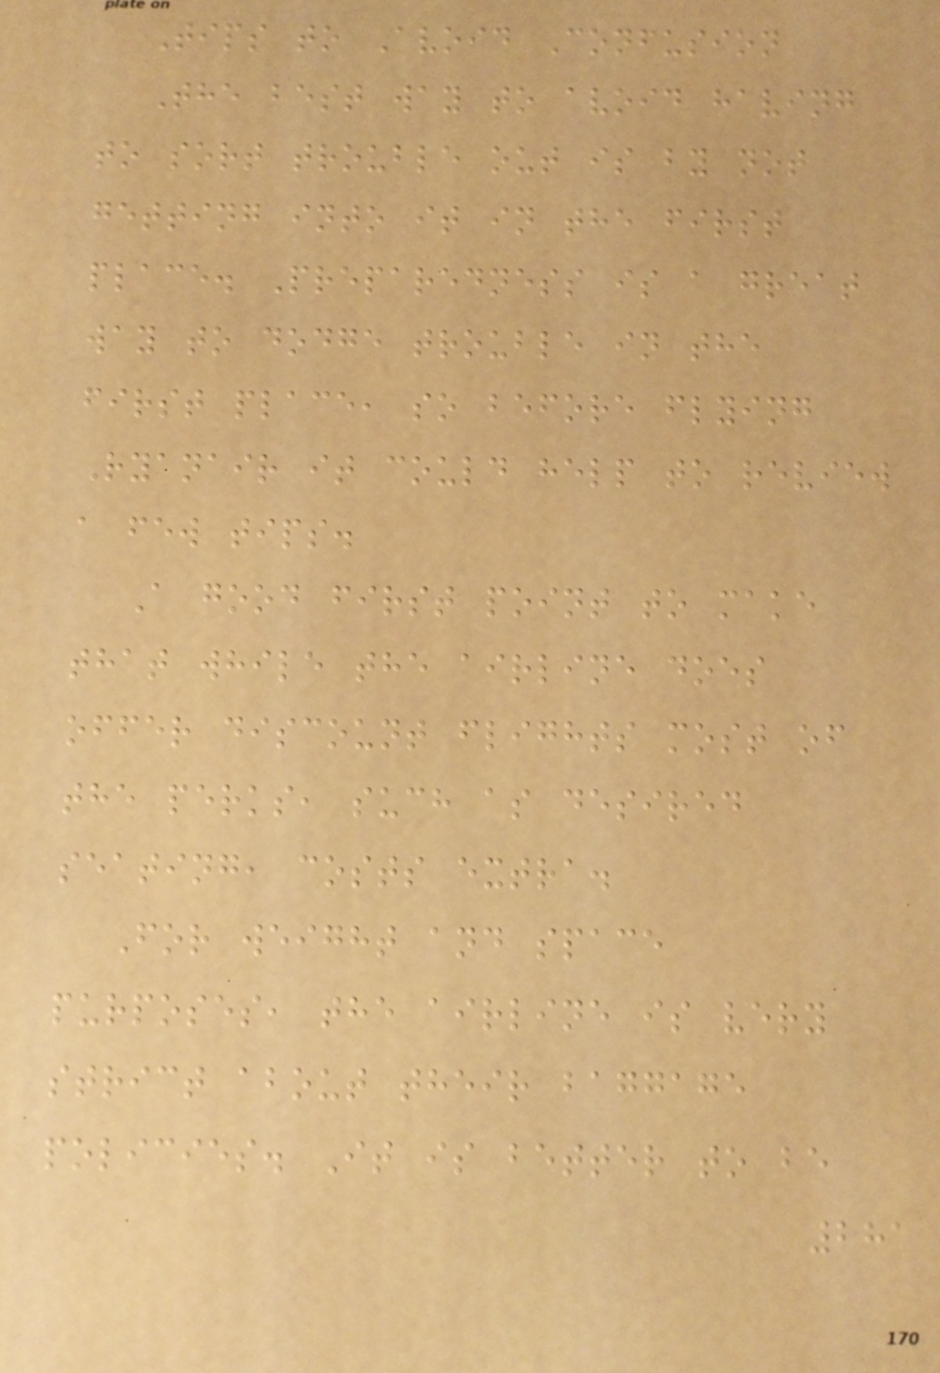Tips to Avoid Confusion
The best way to avoid having
to sort trouble out is by not
getting into it in the first
place. Preparedness is a great
way to dodge trouble in the
first place, so before flying
Ryanair it could help to review
a few tips.
A good first point to make
that while the airline does
offer discount flights most of
the perks, such as desired
seating, costs extra.
For weight and space
purposes, the airline is very
strict about their baggage
policies. It is better to be
281
